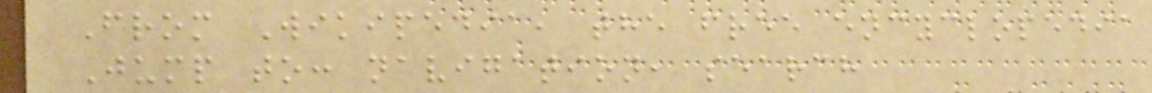From Wikipedia, the free encyclopedia
Jump to: navigation, search
